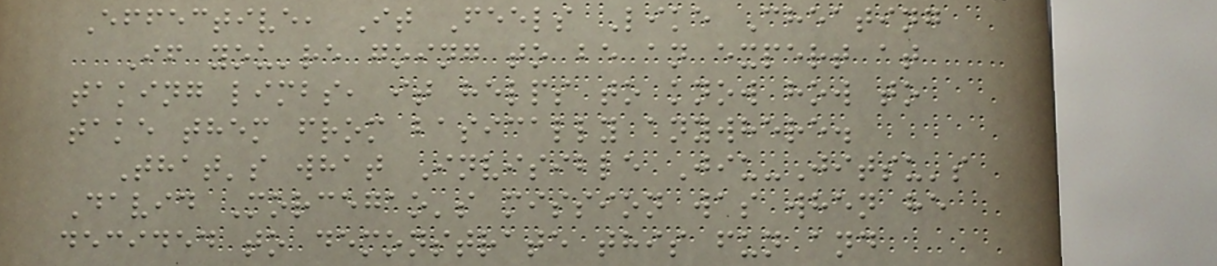Effective, It Feels Like Cheating
If you're going to be an expert at
taking limbs, it helps to know how to
take them from basically anywhere.
That's what Invisible Jiu-Jitsu's
David Morcegao's mission was when he
decided to demonstrate this fun and
